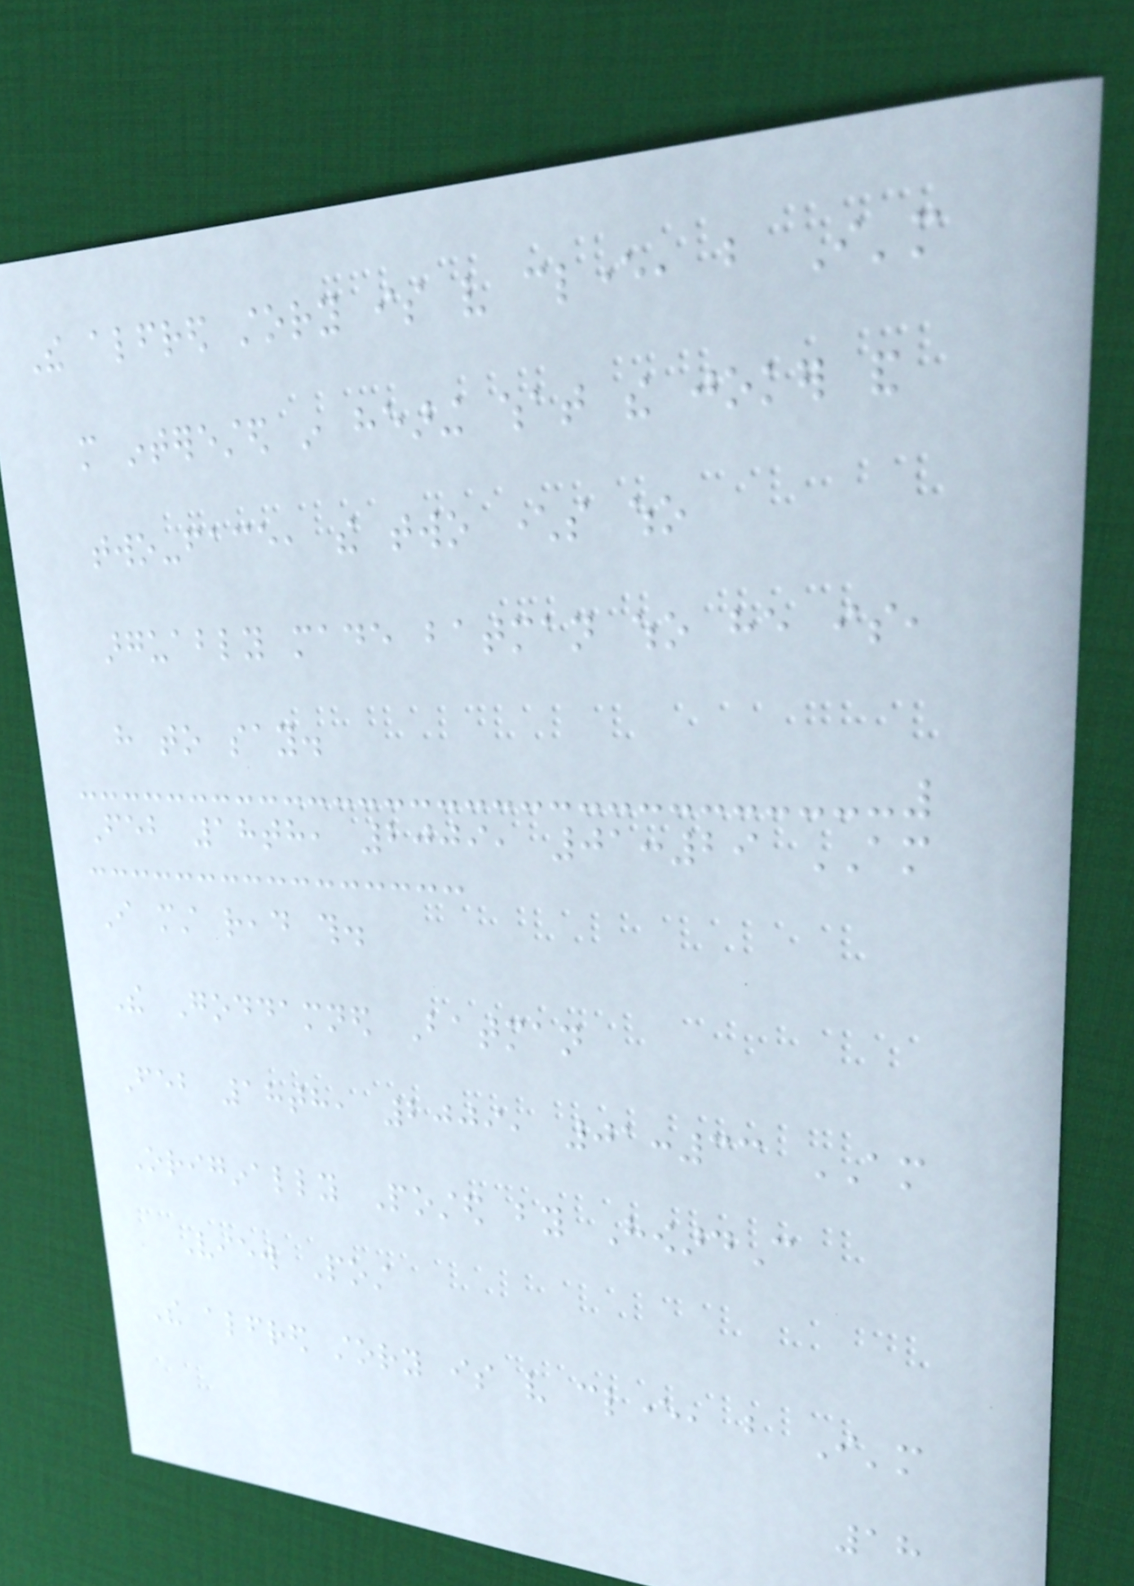The alfred story is very clever, but I'm
more interested in hearing what the joker and
two-face, the two characters who
arguably made batman who he is,
have to say.
Feb 18th, 2009, 01:29 AM
I must read this.
The Goddamned Batman
Feb 18th, 2009, 01:33 AM
Originally Posted by HowardC
View Post
The alfred story is very clever, but I'm
18
